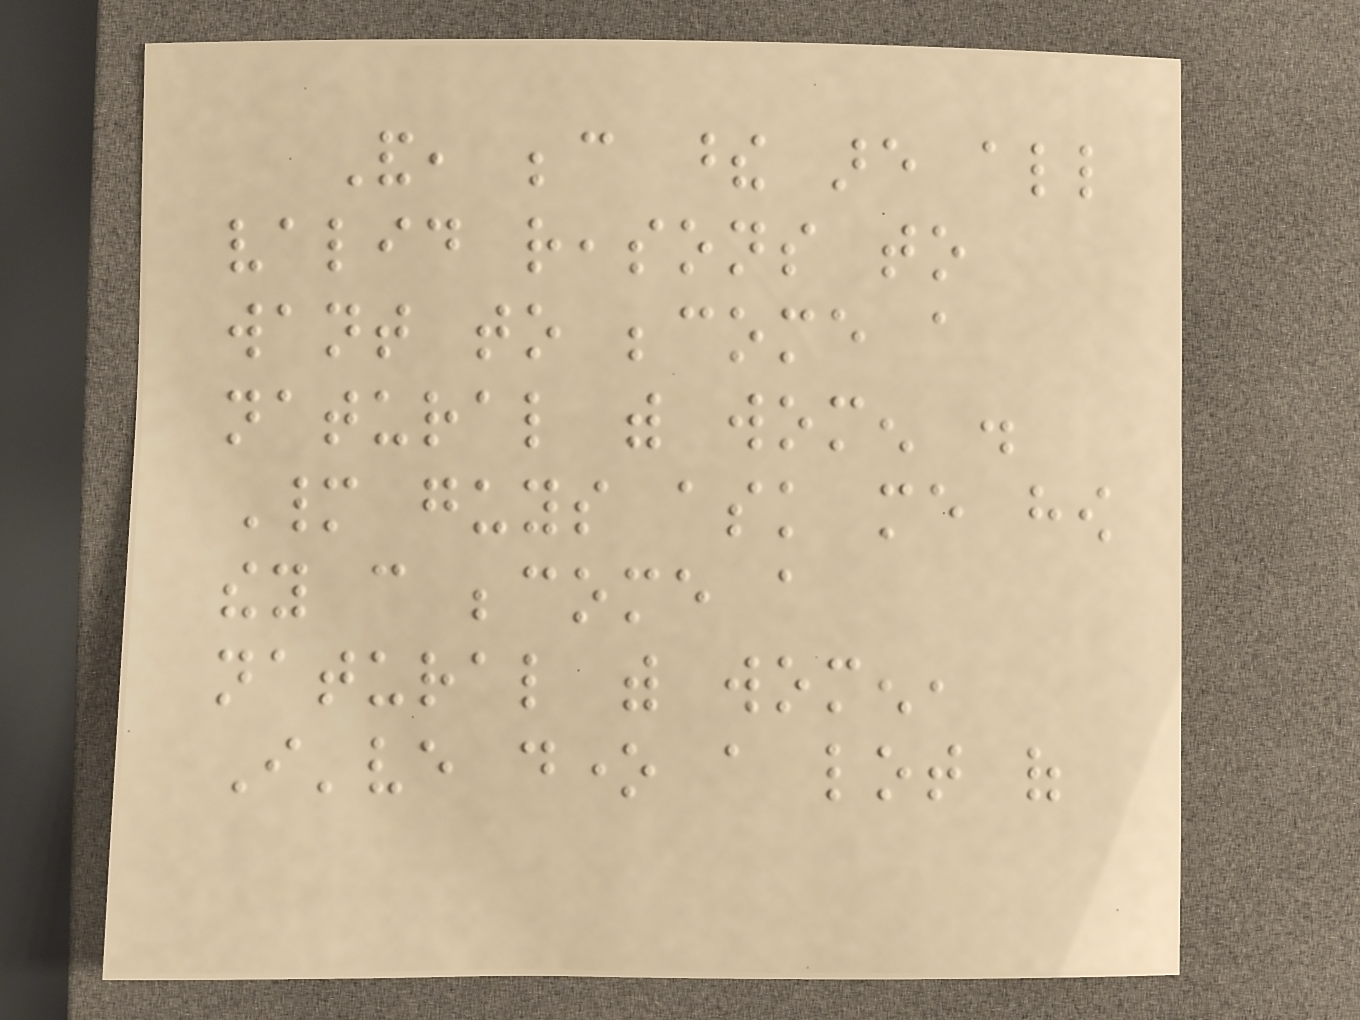And, because these are all
valid reasons to
want to become a
natural with women .
Many guys ask me how
they can become a
natural with women,
I've done a lot of
